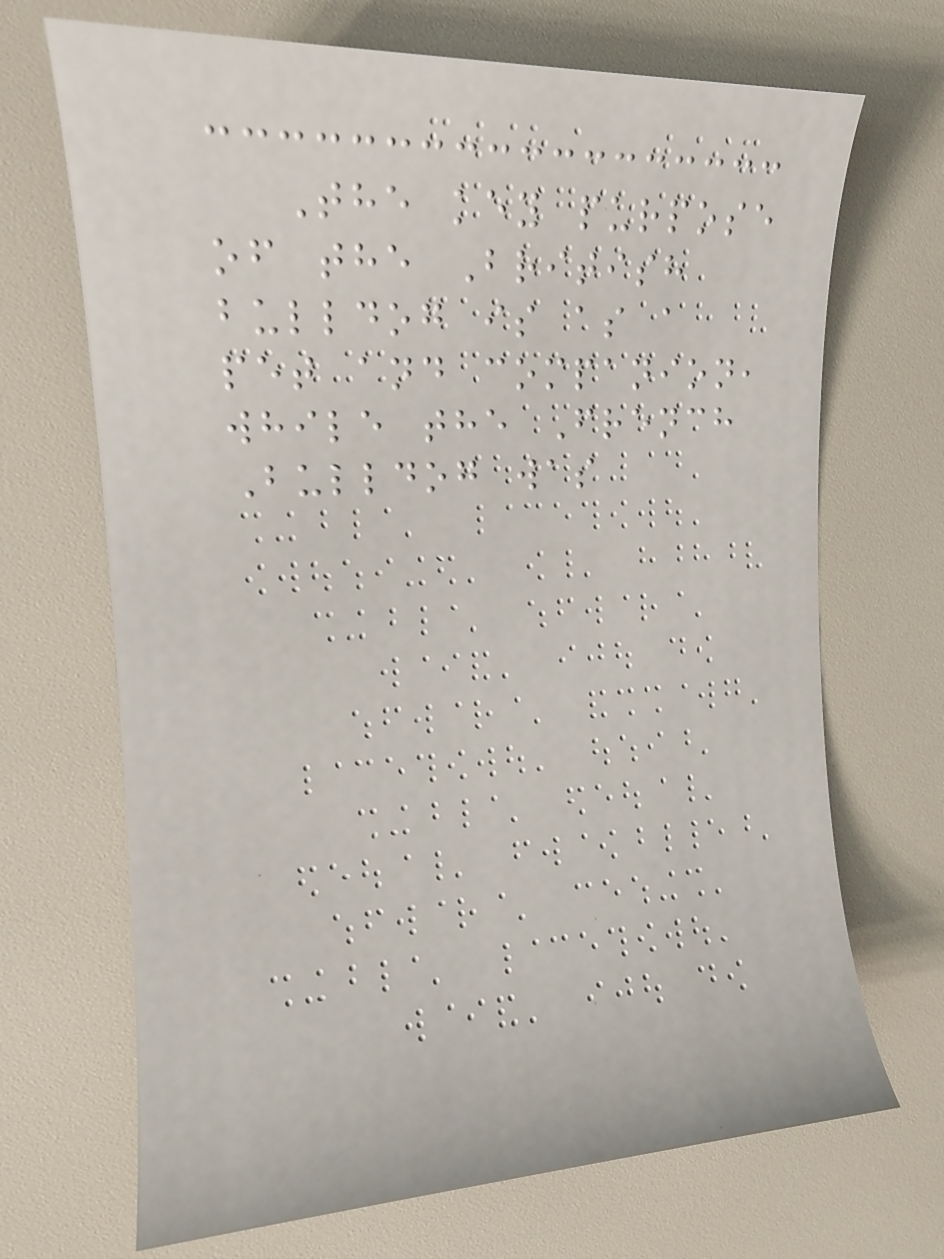The key purpose
of the British
bulldog is as a
pet and companion,
while the French
Bulldog was
